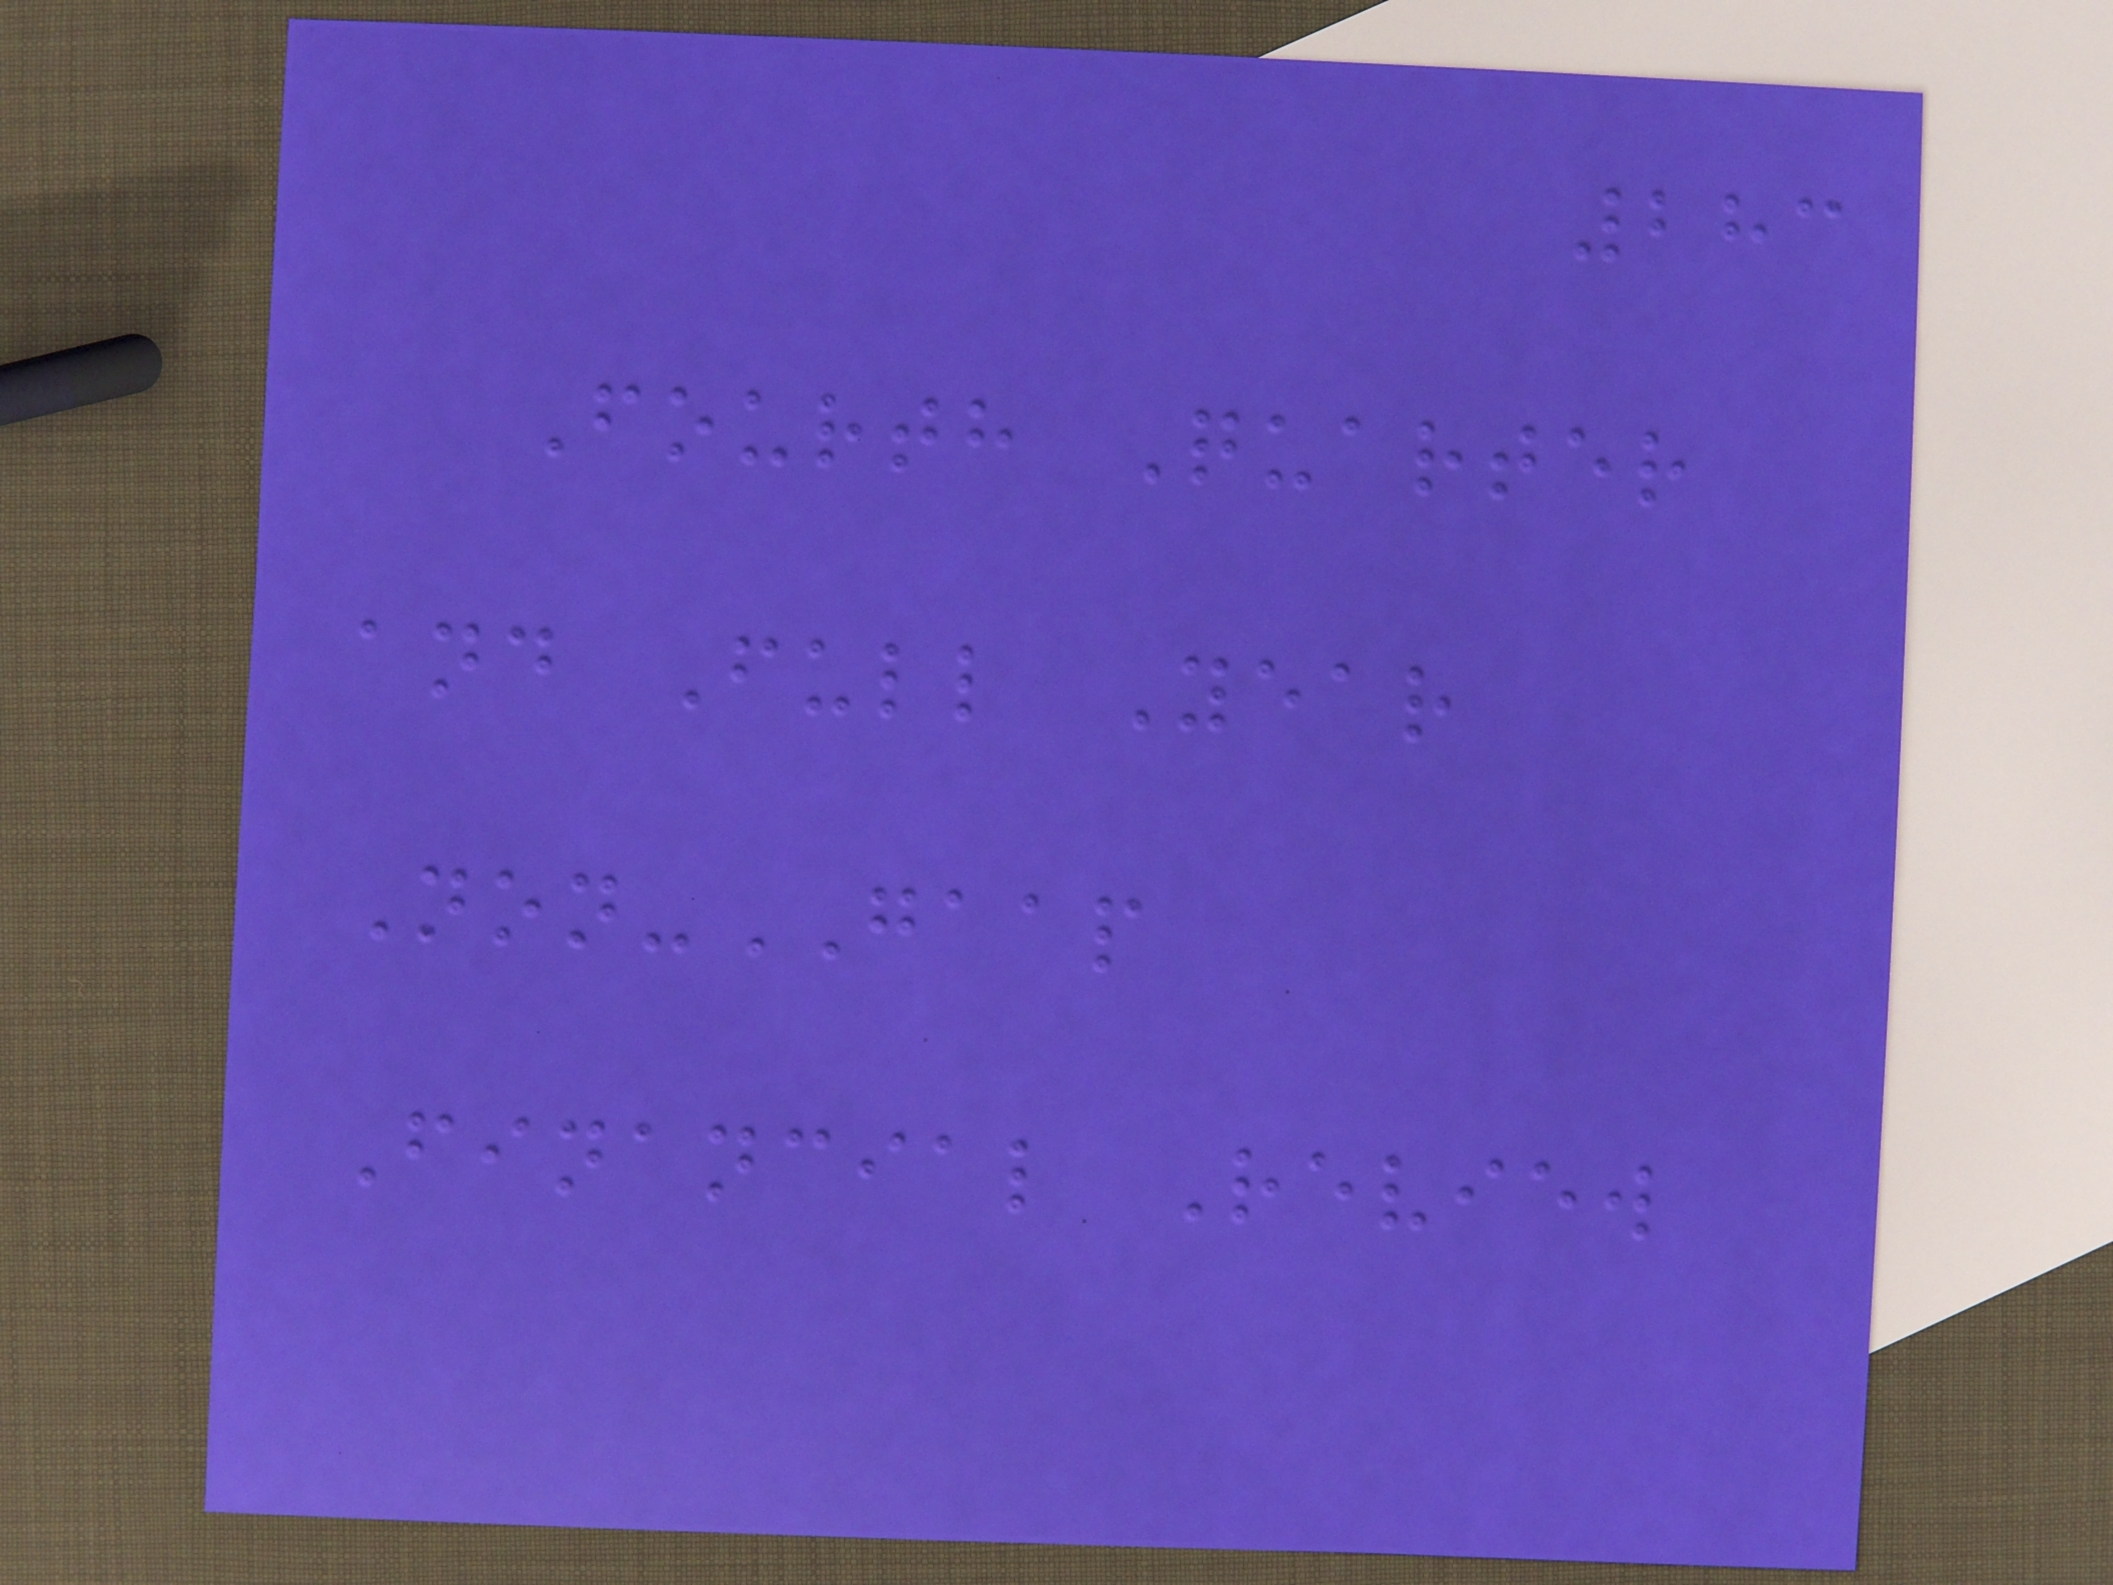283
Fourth Quarter
and Full Year
Non-GAAP
Financial Review
